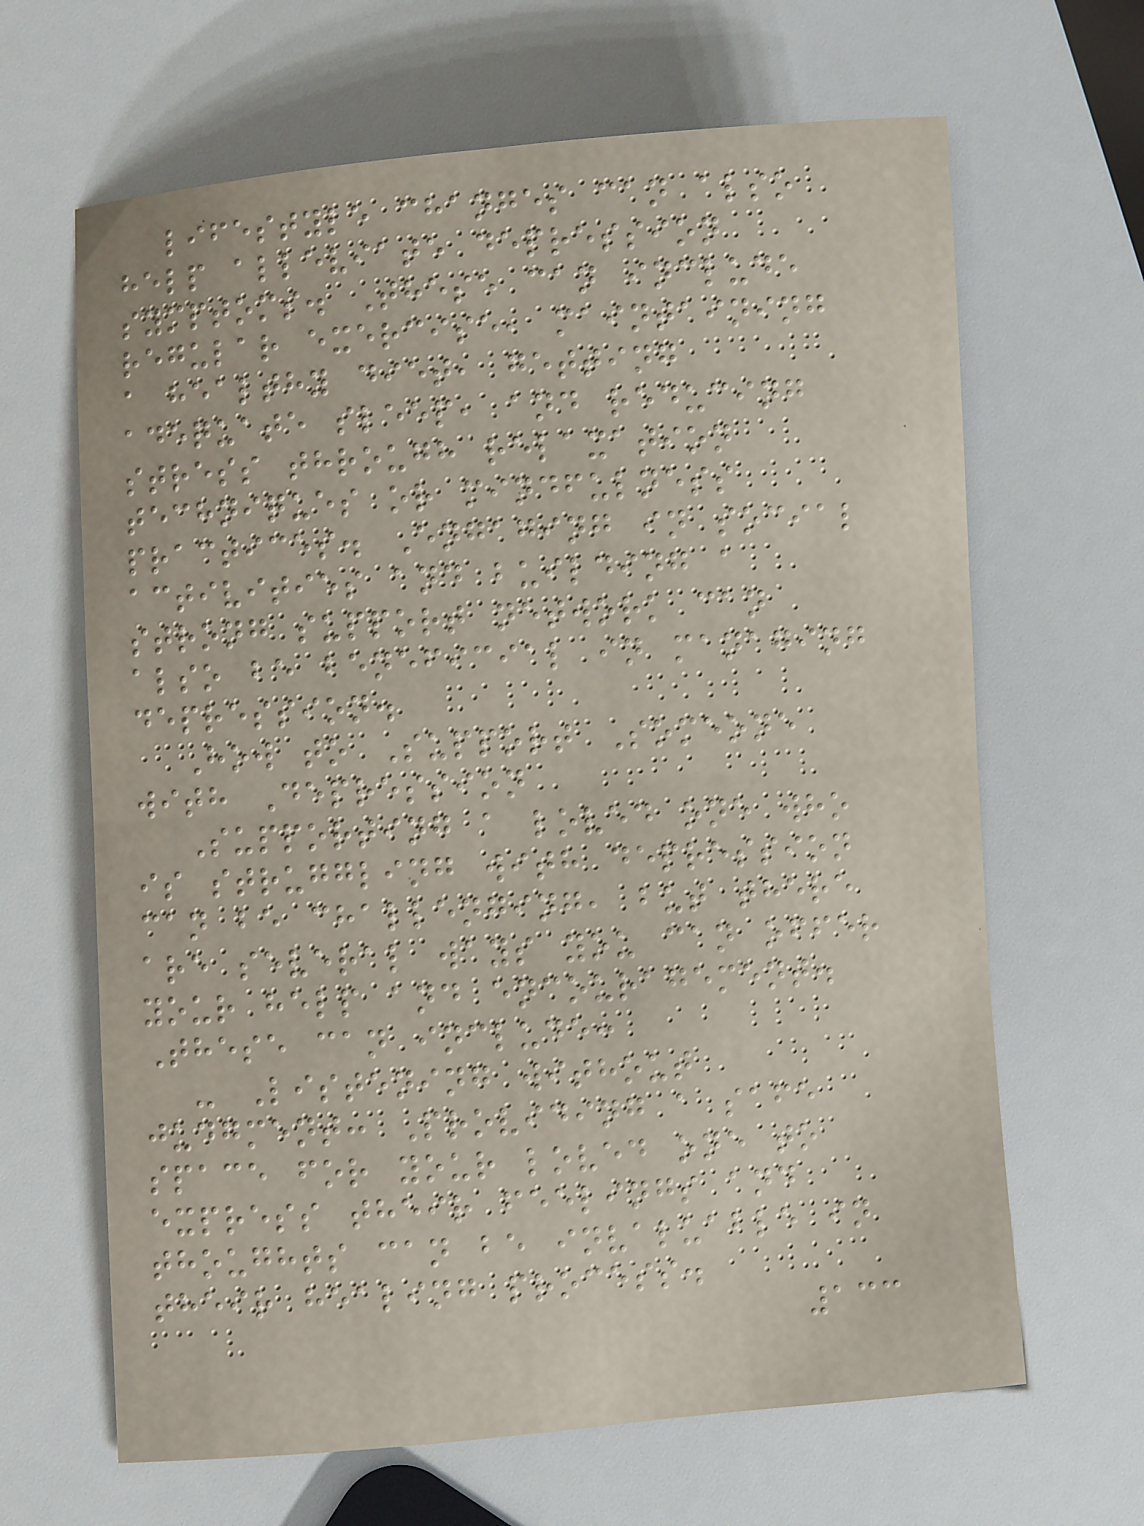lifestyle changes can also
help alleviate depression
symptoms. These can include
regular exercise, maintaining
a healthy diet, getting
adequate sleep, and reducing
stress through relaxation
techniques or mindfulness
practices. Engaging in social
activities and building a
strong support network can
also be beneficial in managing
depression.
How to Support Someone
with Depression
Supporting a loved one who
is struggling with depression
can be challenging, but there
are several ways you can offer
your help and encouragement.
These can include:
- Listening without
judgment: Providing a safe
space for your loved one to
express their feelings and
thoughts can be invaluable in
their healing process.
133
